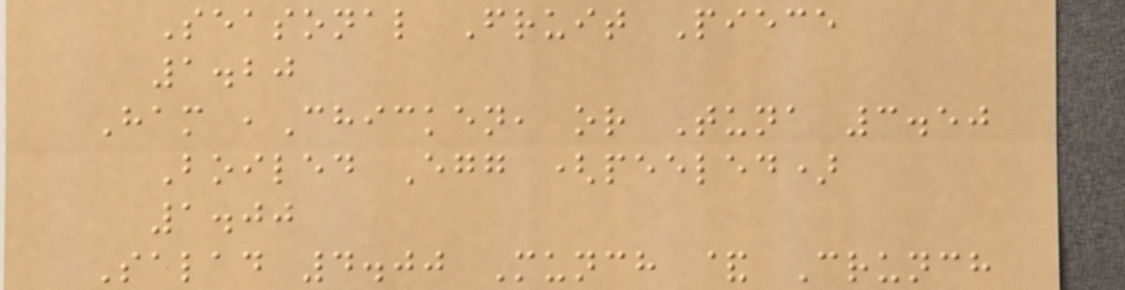Seasonal Fruit Piece
1.20
Ham ,Chicken, or Tuna 3.50
Boiled Egg (peeled)
1.00
Salad 4.00 Munch & Crunch
